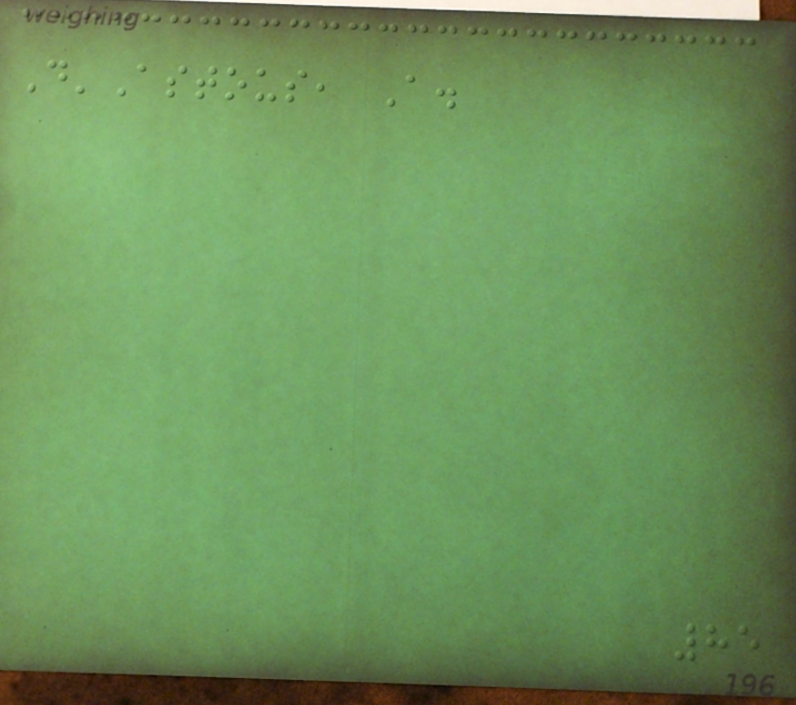D'Astous, A.
85
